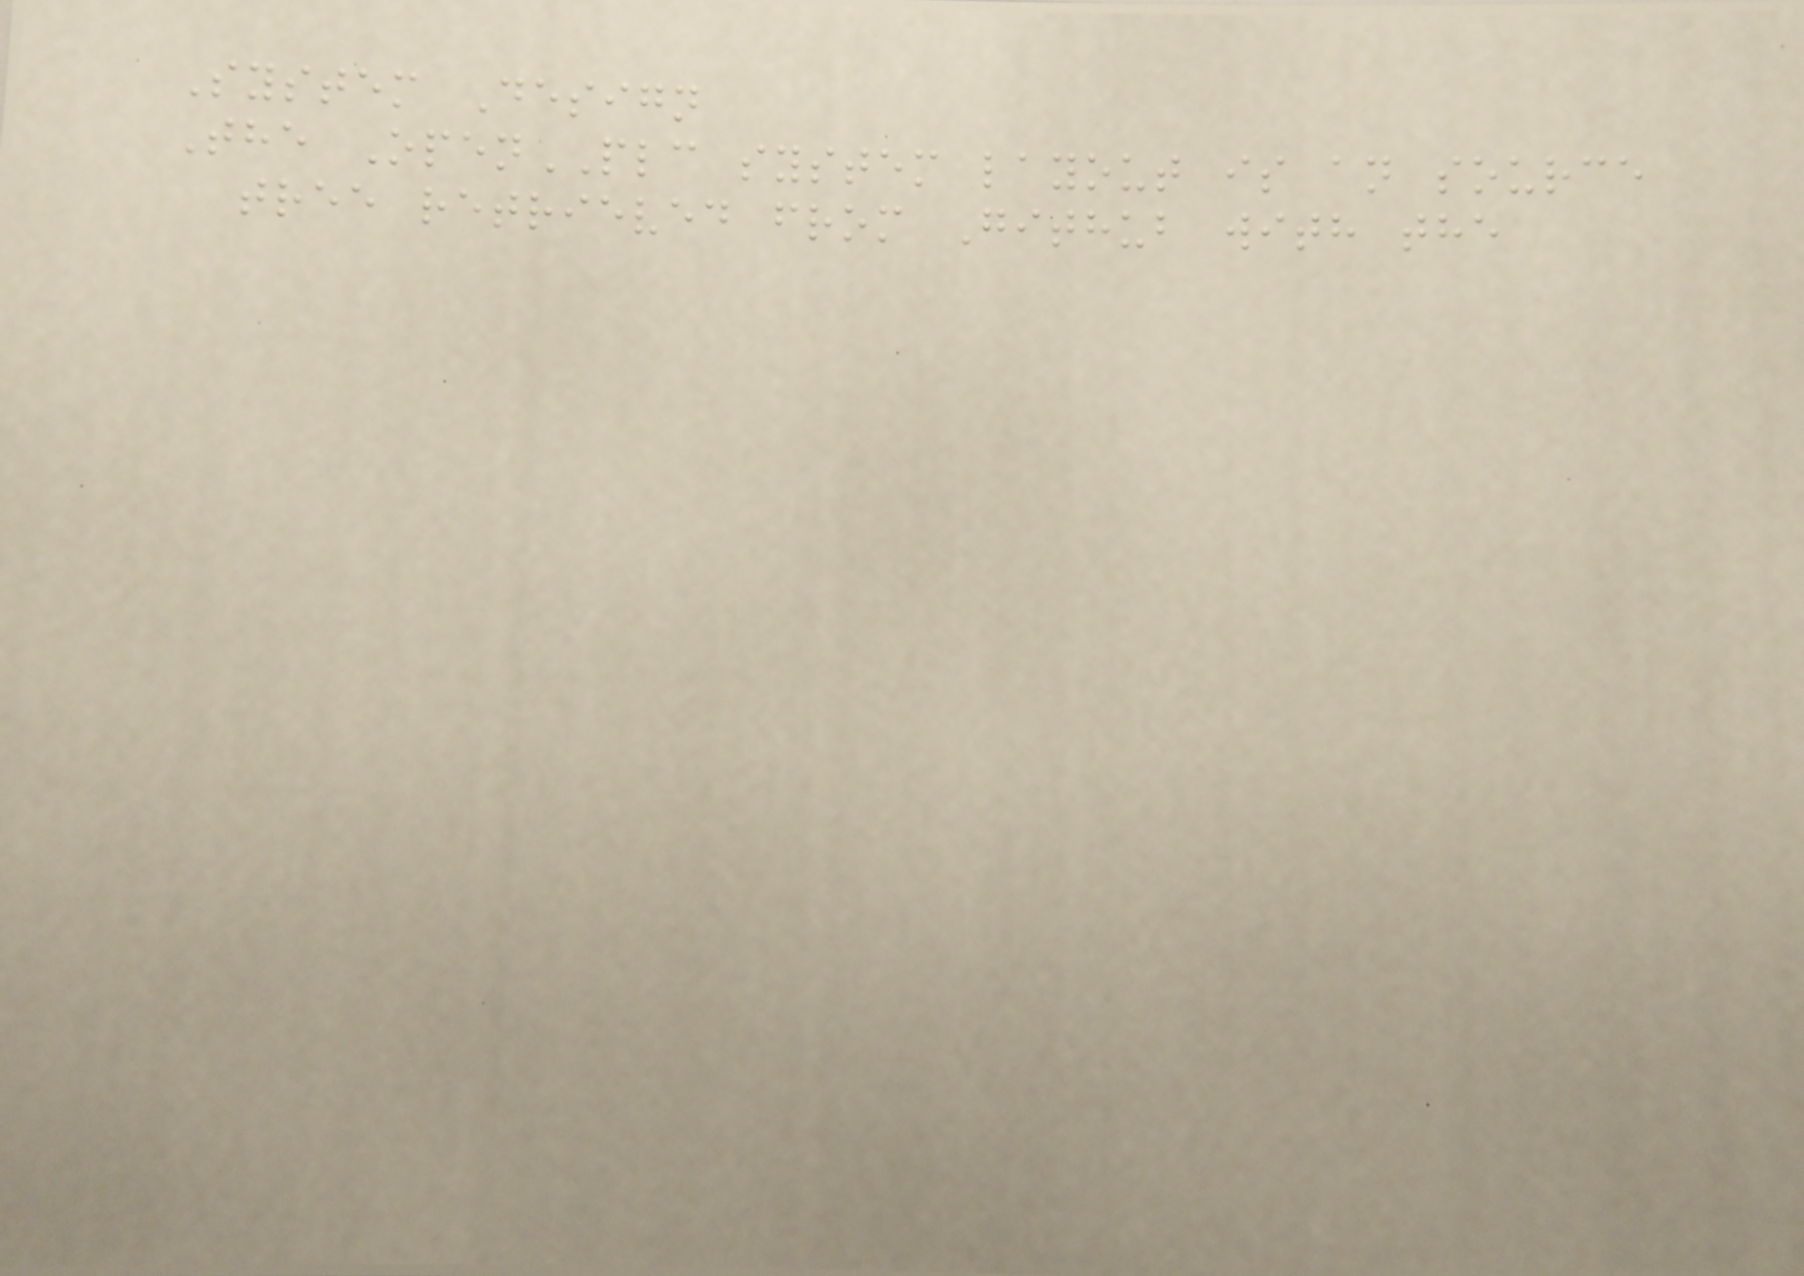System Design
The OpenPLC system layout is an source
tree retrieved from Github with the
